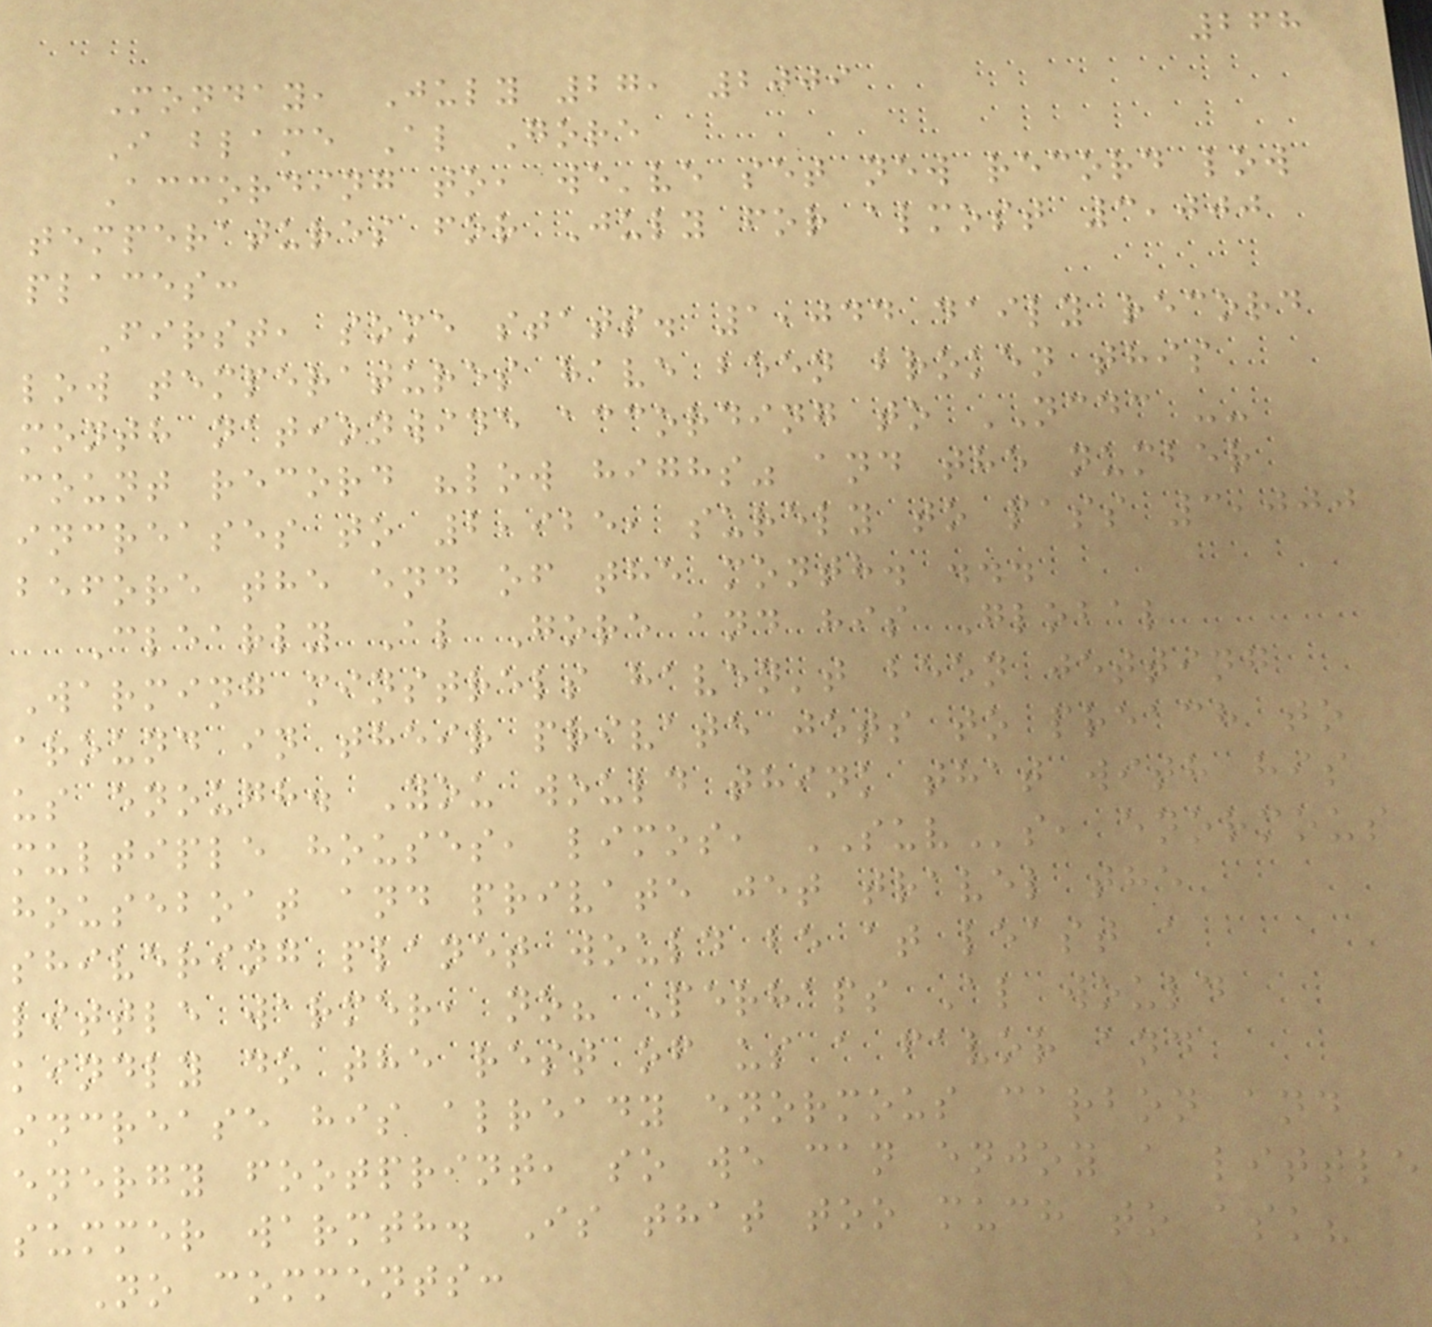268
Monday, July 27, 2009
I blame Al Gore
According to, we've set new record low
temperatures for July for almost 3,000
places:
First, some stats. 1,044 daily record
low temperatures have been broken this
month nationwide according to NCDC --
count record "low highs" and the number
increases to 2,925, surely to pass 3,000
before the end of the month. ...
Clearly Al Gore and his Global
Warming minstrels haven't been jetting
around in their private jets to preach to
us enough. You would think that with his
multiple houses, limos, SUVs, enormous
houseboat and private jet travel the
shivering planet would be at least a
little warmer, no? Perhaps Al would
kindly do the rest of us a favor and
increase his already enormous carbon and
energy footprint, so we can enjoy a little
summer warmth. Is that too much to ask?
No comments:
